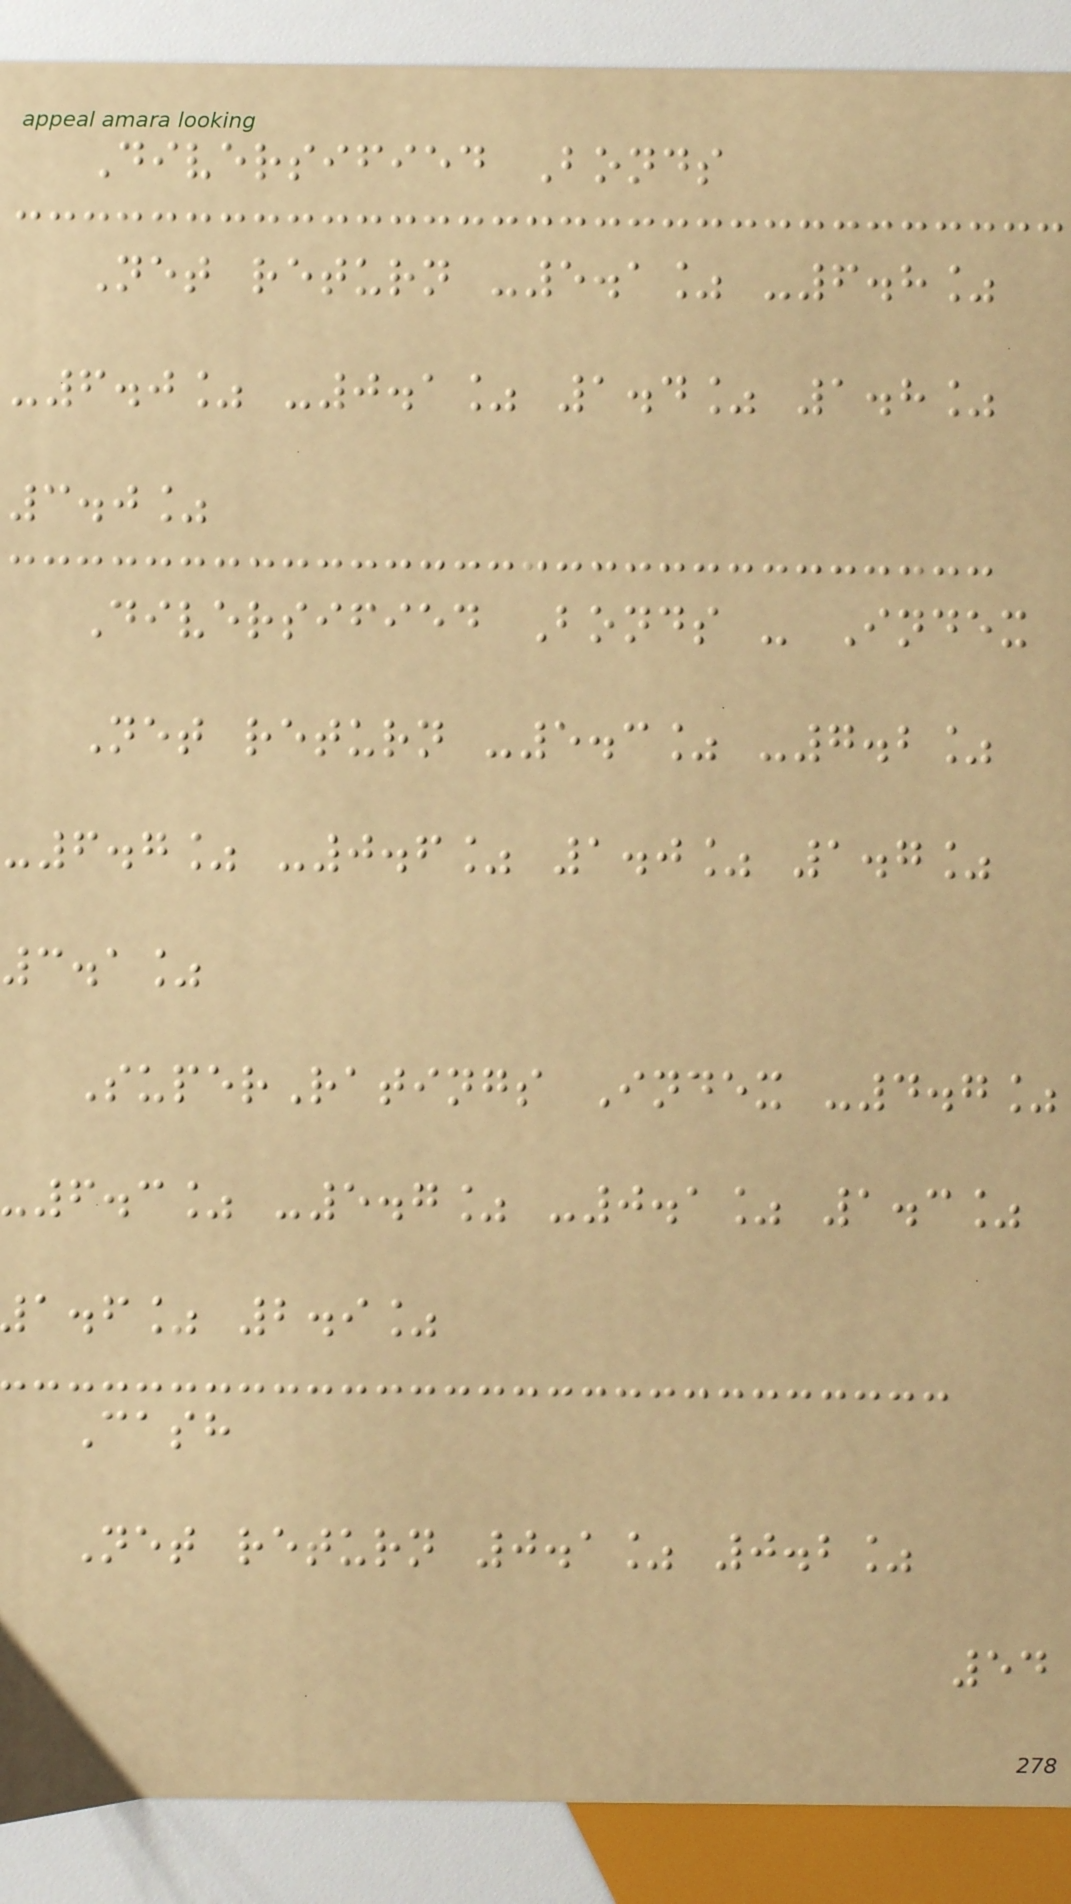Diversified Bonds
Net return -5.1% -6.8%
-6.0% -0.1% 1.4% 1.8%
3.0%
Diversified Bonds - Index
Net return -5.3% -7.2%
-6.7% -0.6% 1.0% 1.7%
3.1%
SuperRatings Index -4.7%
-6.3% -5.7% -0.1% 1.3%
a.f% 2.9%
Cash
Net return 0.1% 0.2%
54
